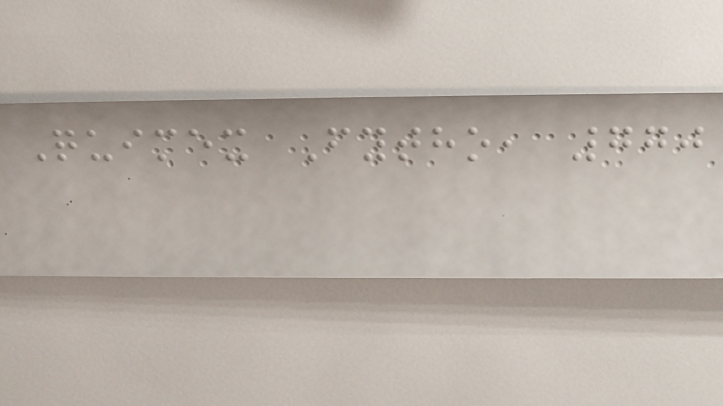Quimex Fytho, 770
